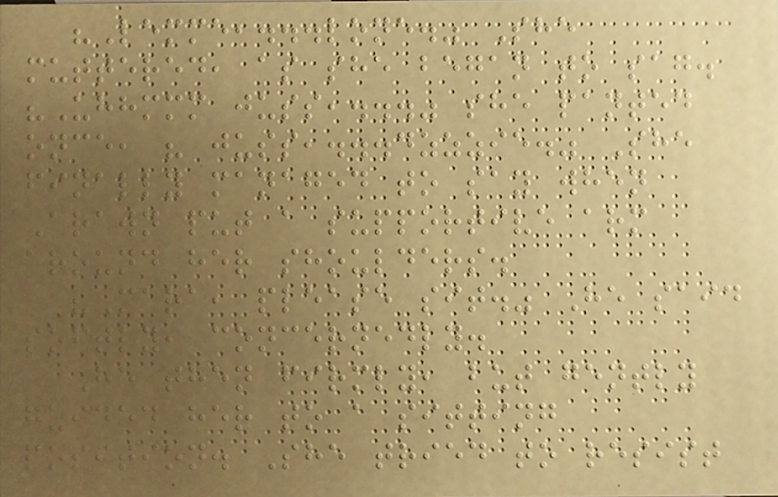"Lemme,...lone." She
muttered, as she began to sag.
"Uhhmmm juss,..." she panted
once, " juss,...dzzzie." She
finally managed to say when
Arawn put a supportive arm
around her shoulders.
"Mara, please sit." He said
softly, concernedly.
He then firmly, but gently
guided her to a sitting
position. She tried to resist
